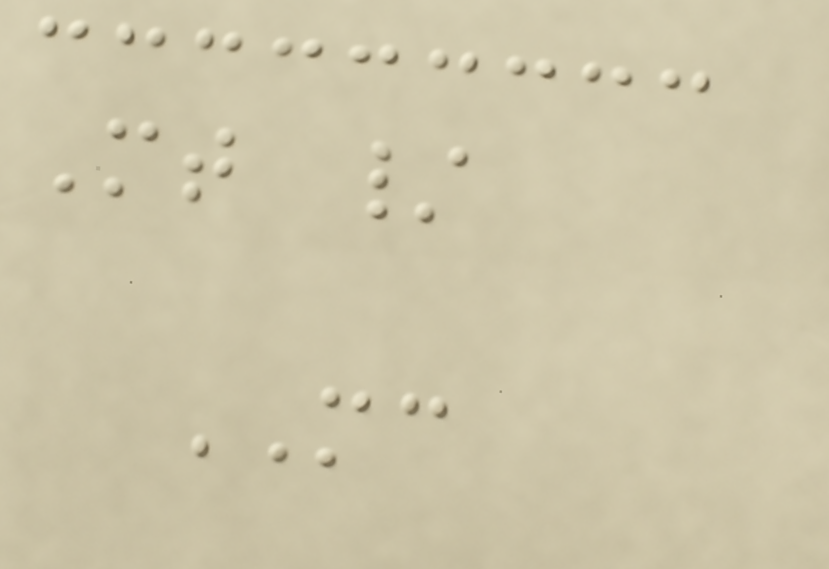Mt /
MC
